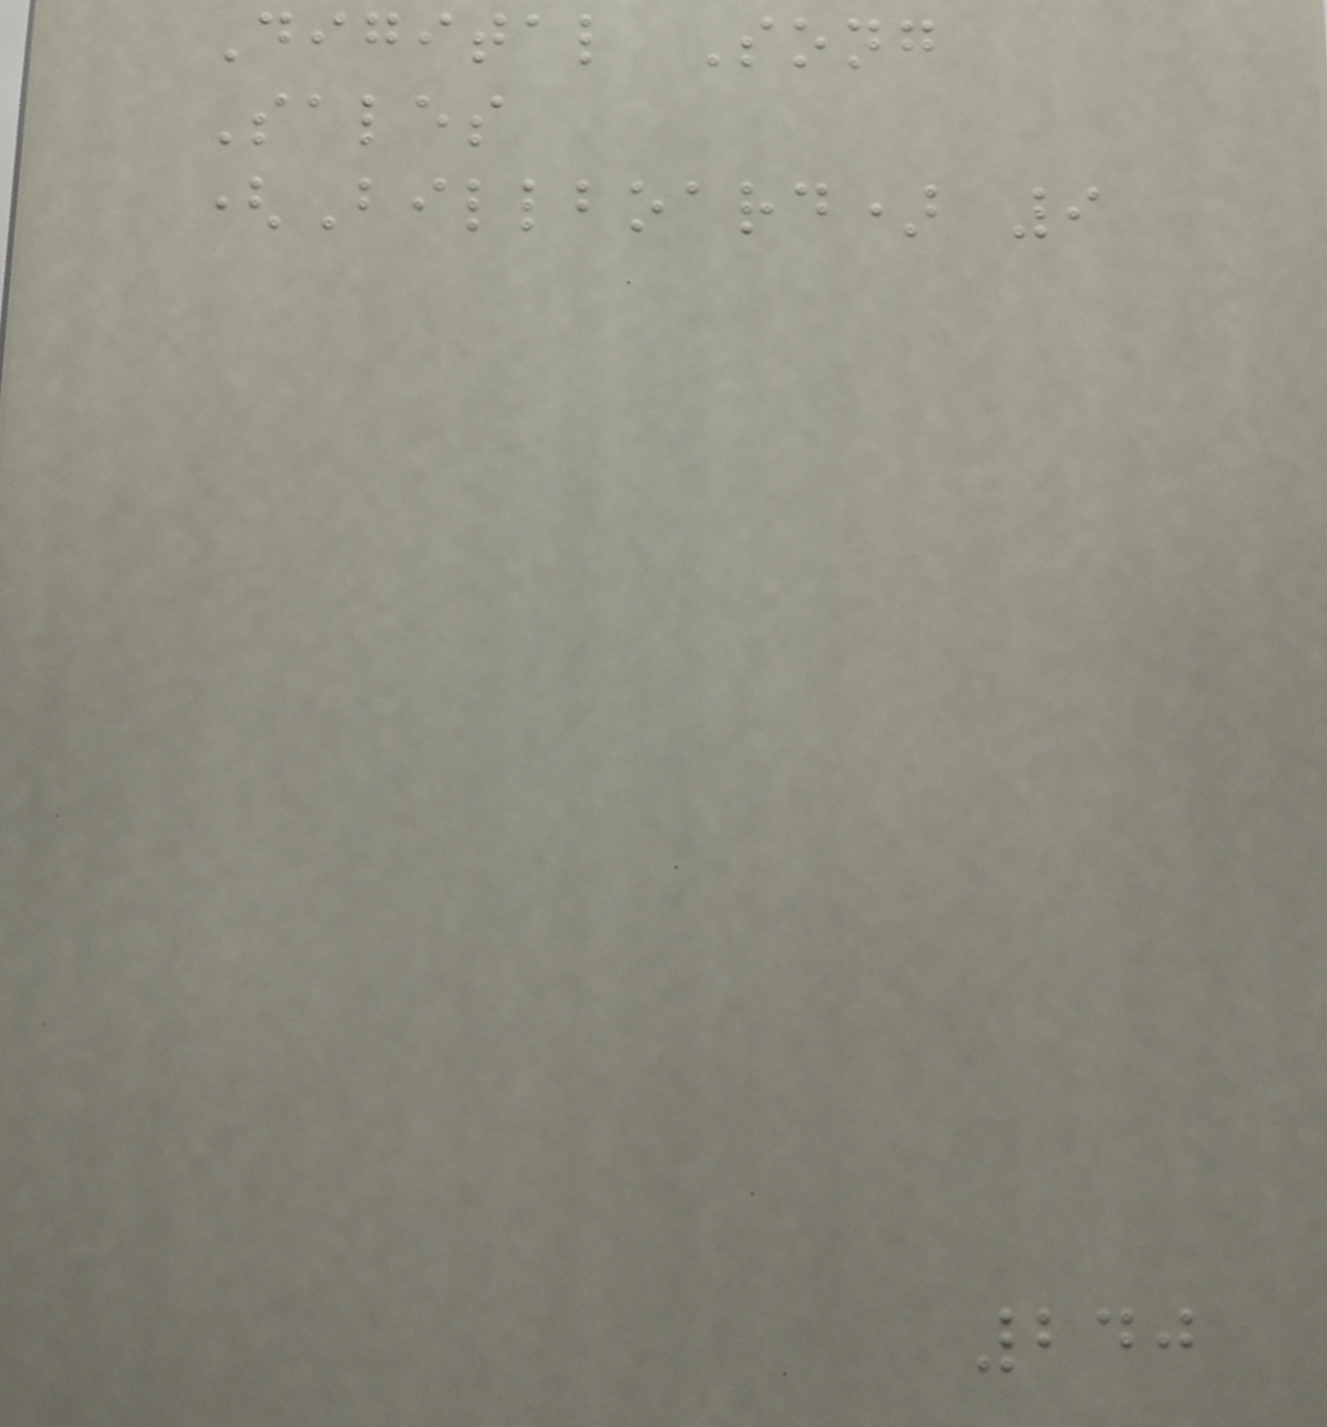Digital Song
Sales
(Billboard) 9
240
